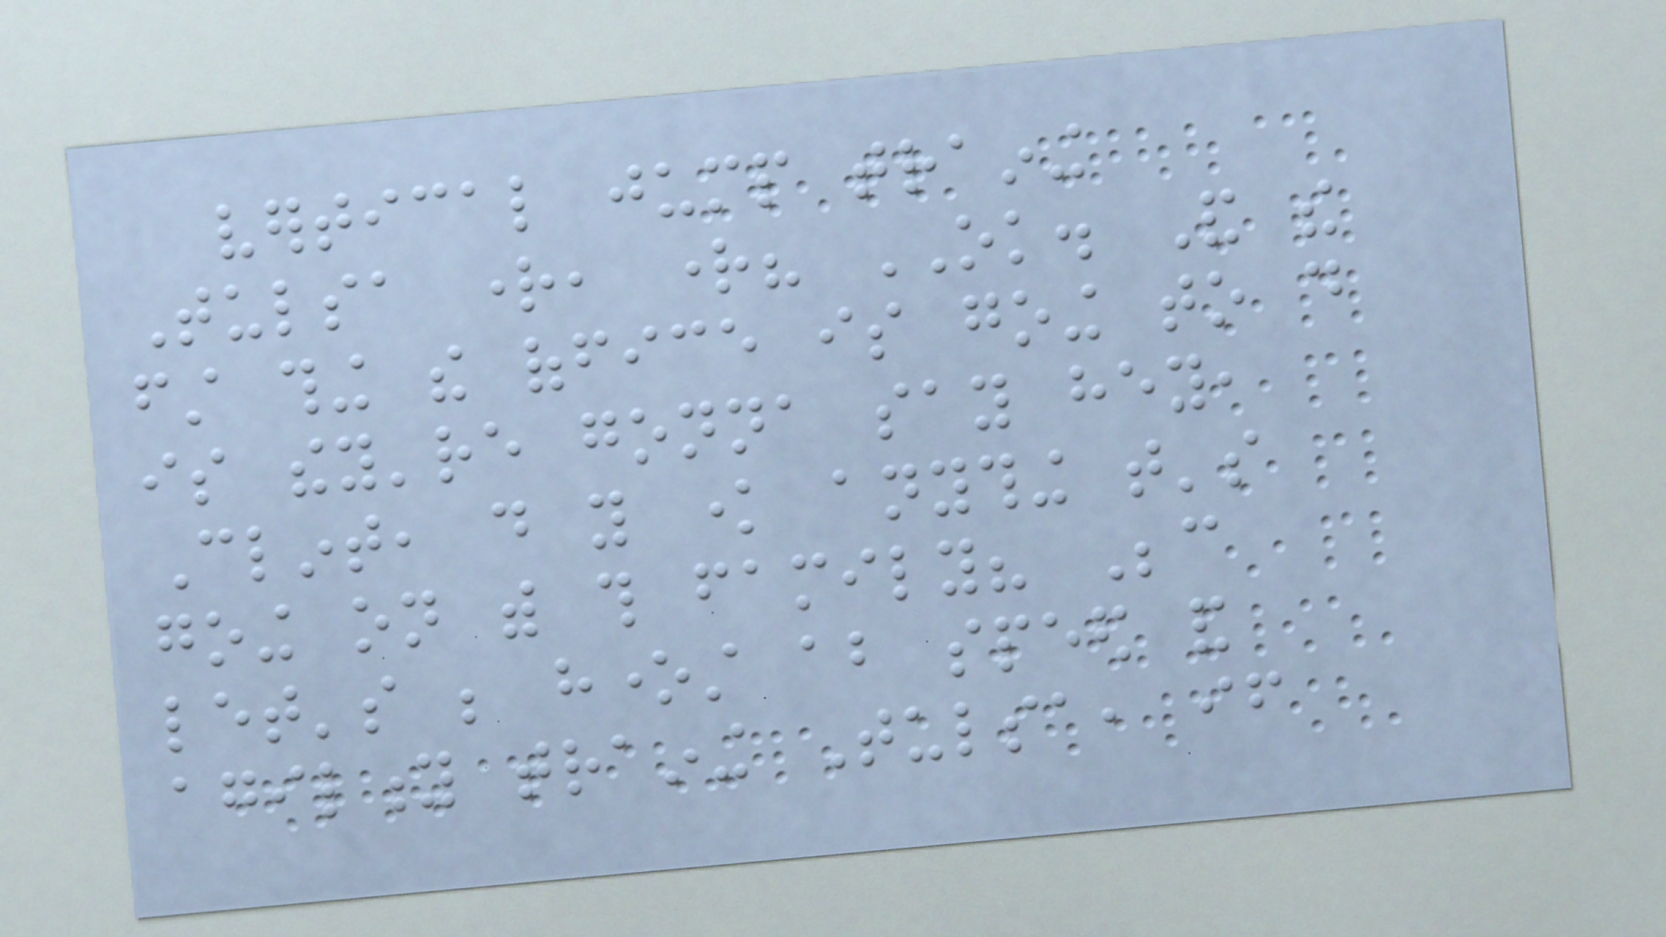vertical jump training
Tulsa right, right? OK. And the
first thing the office is going to do
is they're gonna say hey,
Clint, do you know anything that's
going on with this family? Because
let's be honest about speed and
agility training Tulsa, if
